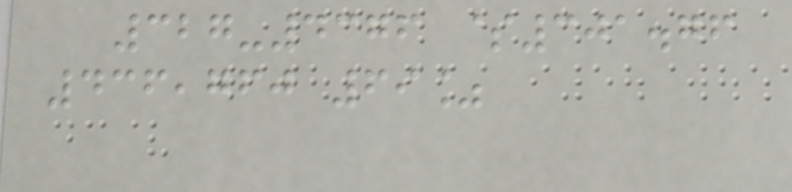327-4376 $301.76
436,760 69%
